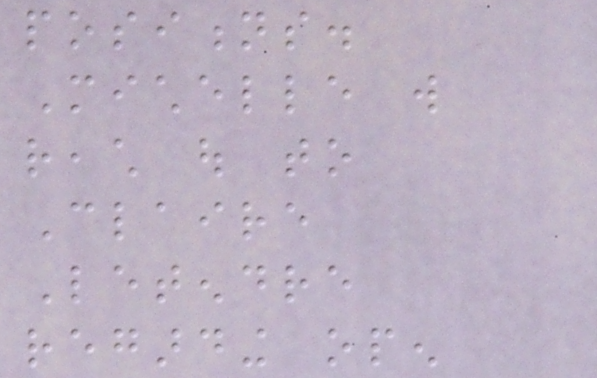positions.
Michelle will
reach out to
Claire
Letendre
regarding open
